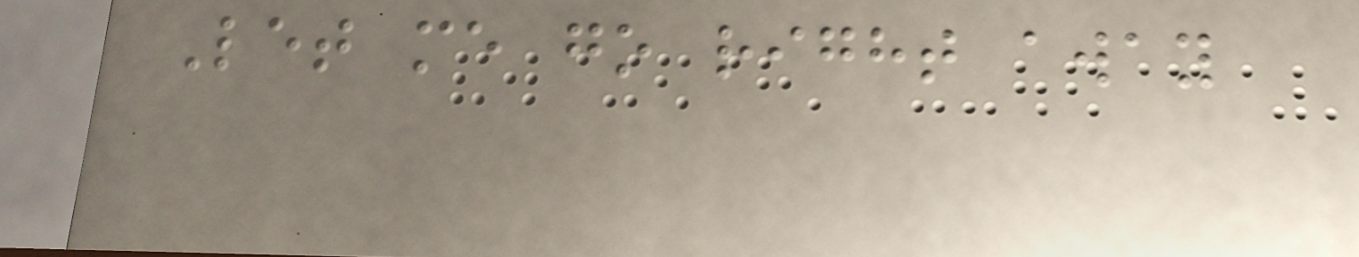Let me go right away
